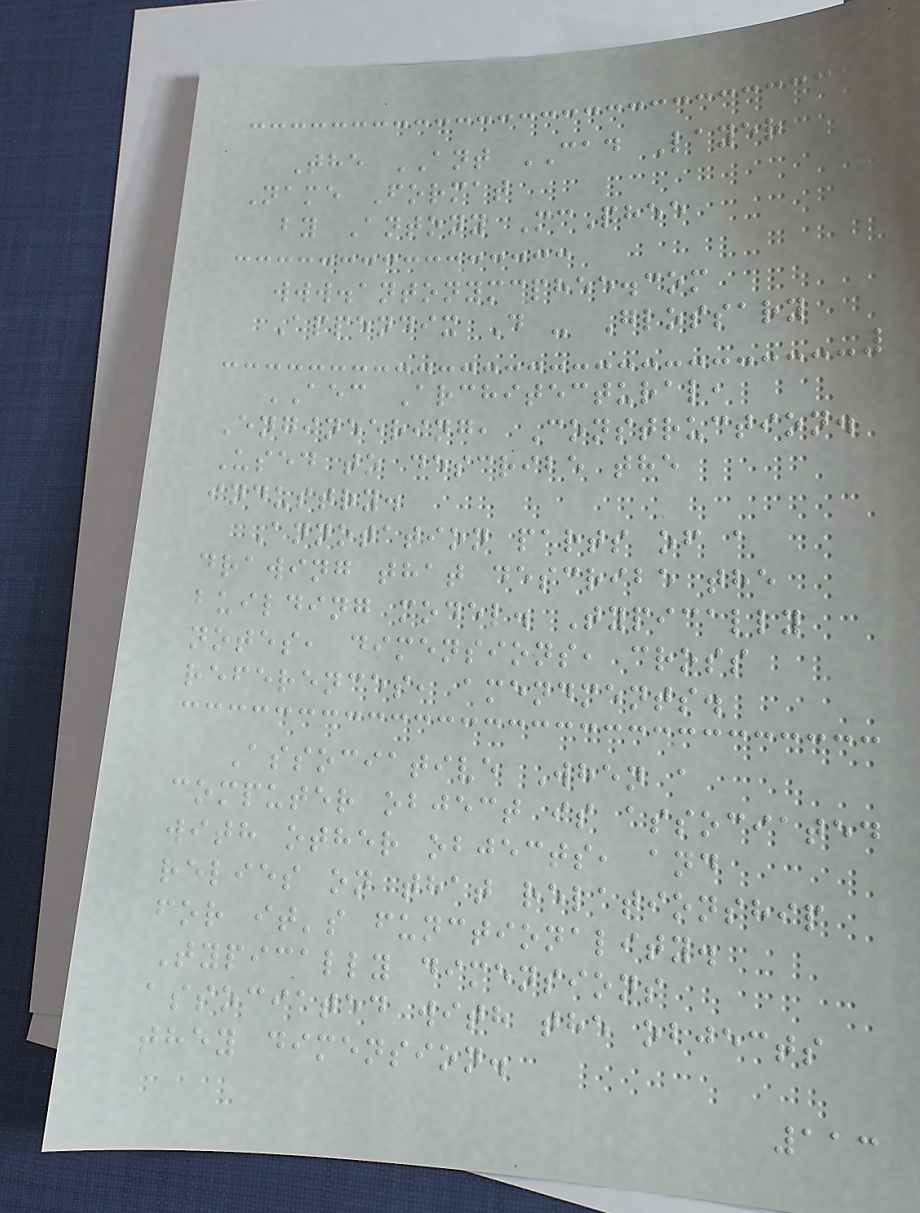The ANT CAD Layer
Name Format
by Antony McPhee
www.antonymcphee.com
Appendix D - Glossary
AEC Architectural,
Engineering, Construction.
Used to describe the
industry.
Annotation parts of a
drawing that describe the
building model. Typically
notes, dimensions, cross
references, amendments.
Associative When a
computer object is associated
with other objects, and
relies on that relationship
for it's functionality.
Typically dimensions
associated with the objects
they dimension.
113
